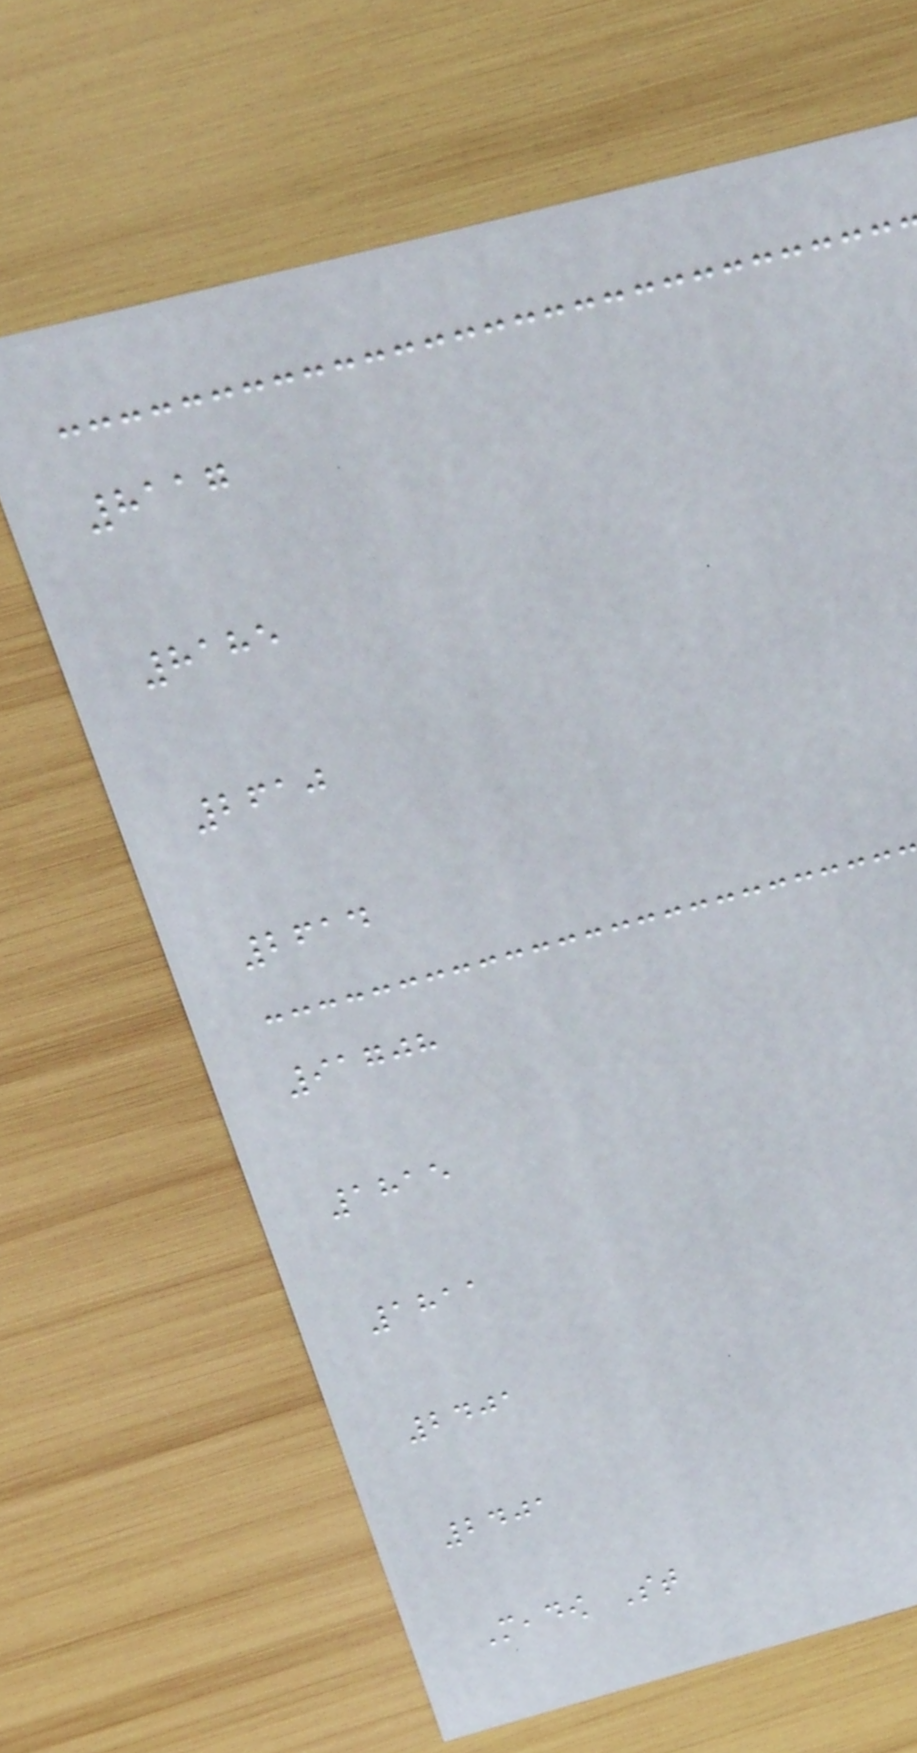8117
8185
2610
2614
91708
1815
1811
2401
2401
Meadow St
